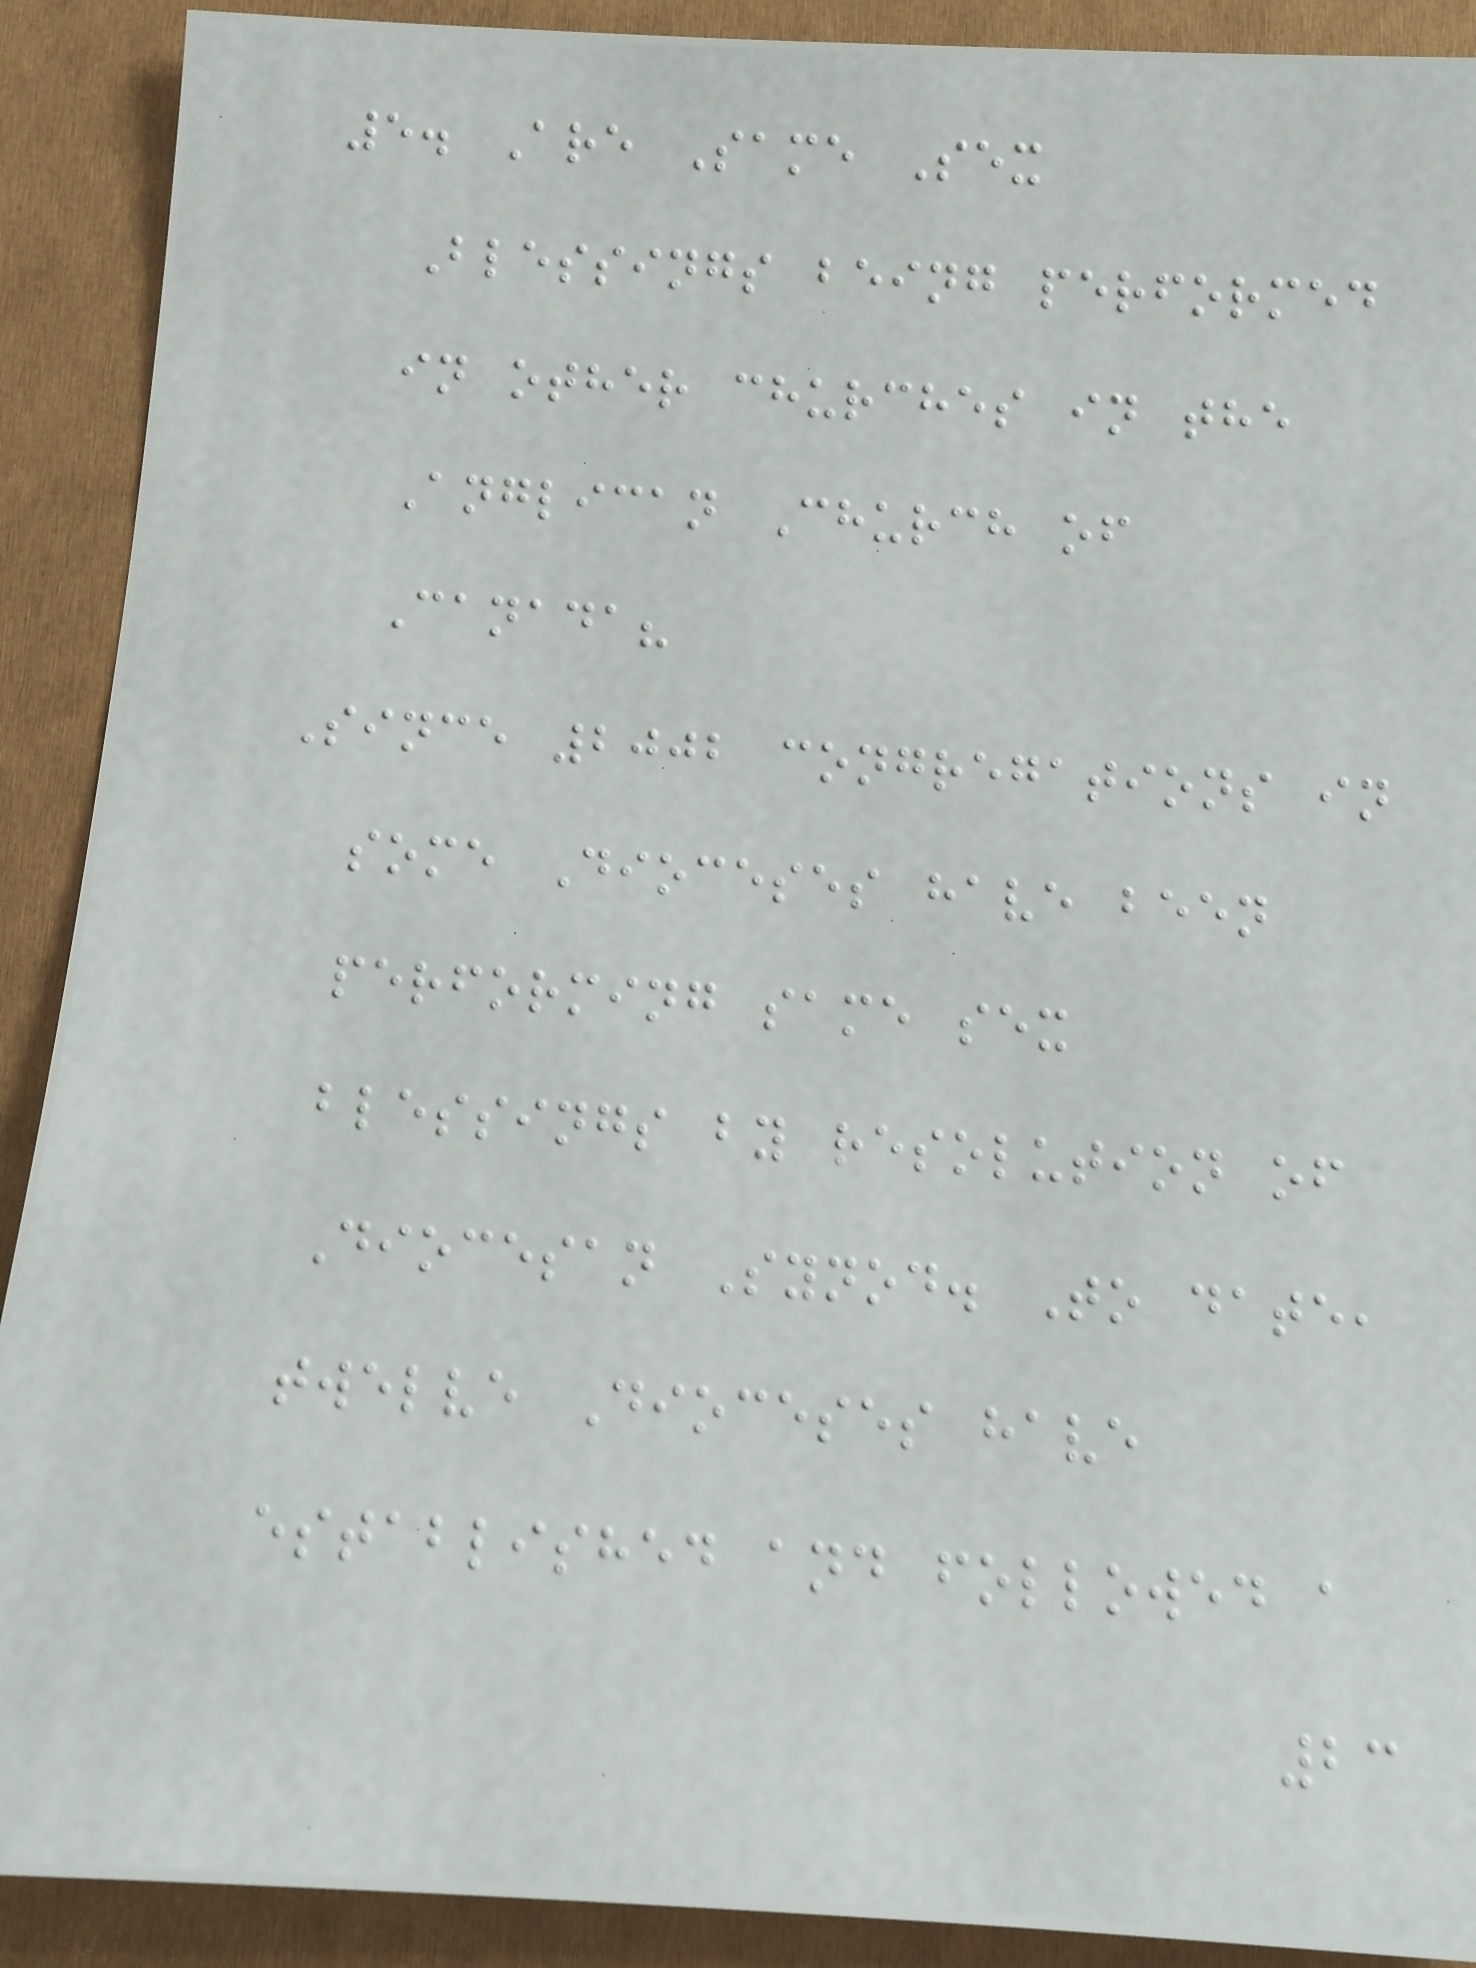5. Are Same Sex
Blessings being performed
in other churches in the
Anglican Church of
Canada?
Since 2002 congregations in
some Dioceses have been
performing same sex
blessings by resolution of
Diocesan Synod. To date,
twelve Dioceses have
established and followed a
23
